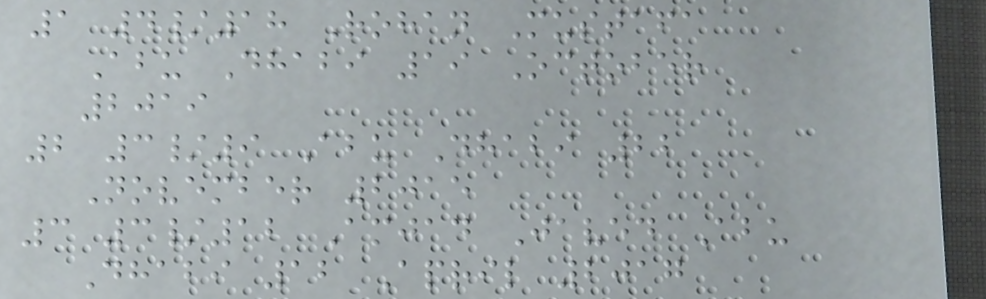1 4/18 Rohan Mustafa
Abu Dhabi 19 October
2019
2 3/9 Abu Dhabi 22
November 2015
3 3/12 Amjad Javed Abu
Dhabi 12 April 2017
